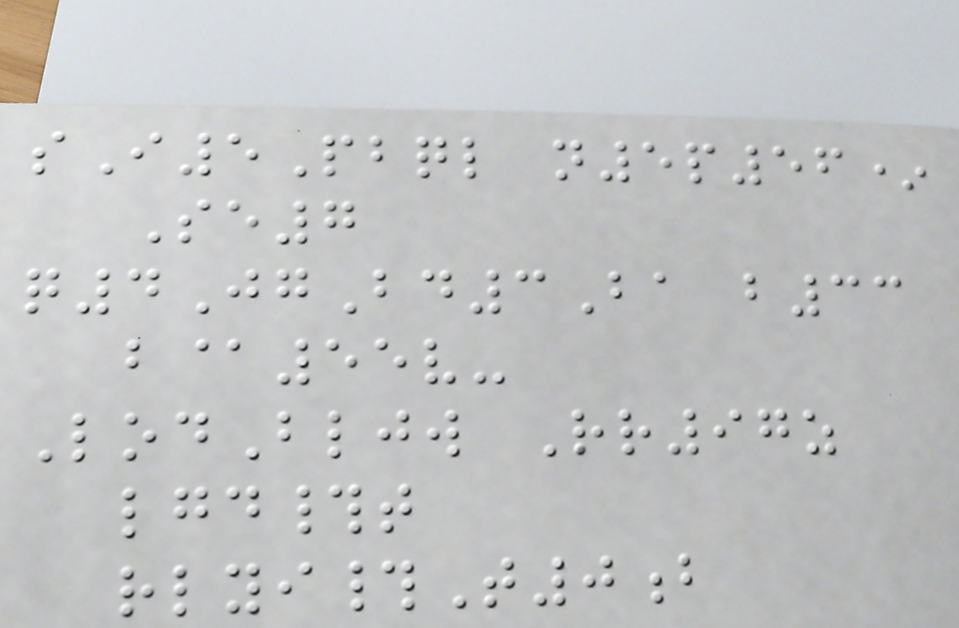sI5Pbql n5p56*
Se7
q4JgBd3Ba b33
b@55v-
LodBljw Rr97z
lgd#t
rlyi#T0b
